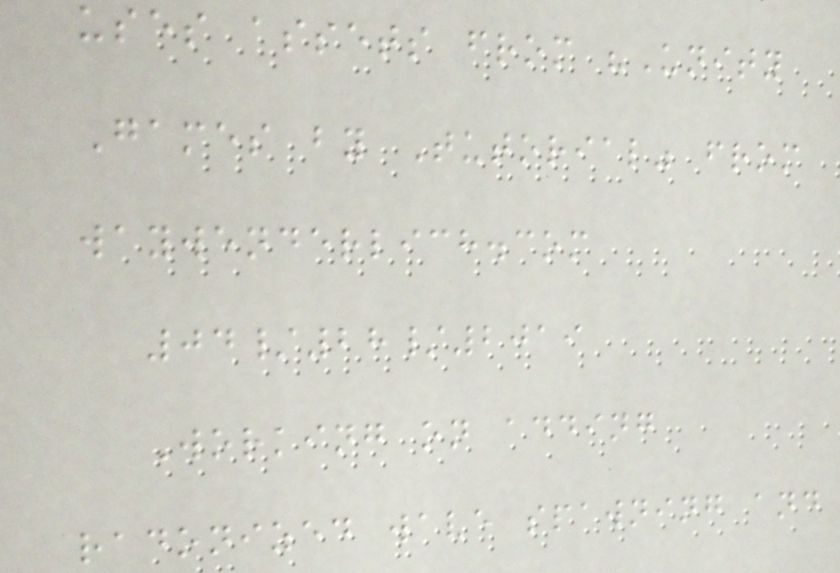uses assets from "Unity
Games by Tutorial" from
waywenderlich.com
04/28/2019
Working on adding
radonized wave spawning and
